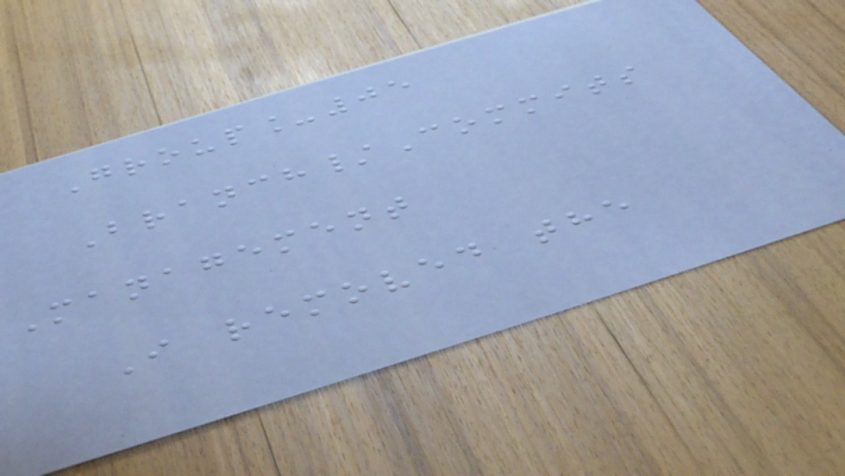Group_05
Branch/Commits
Management
I removed the
